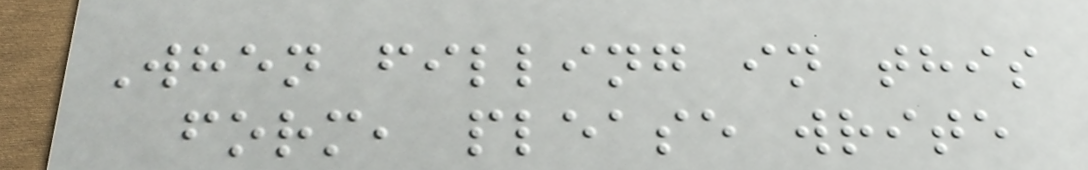When filling in this
form, please write
